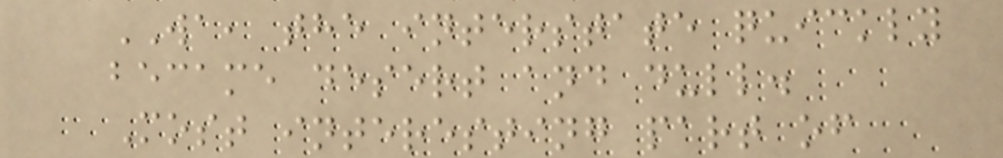WA, the interstate quickly
became desert and dull.
Most interesting part of
